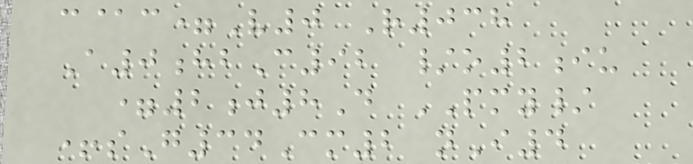c@c=V0 R038
A0hbC92 /o2iu
=2j8D PMY/
+sG34Cm2 nI4
